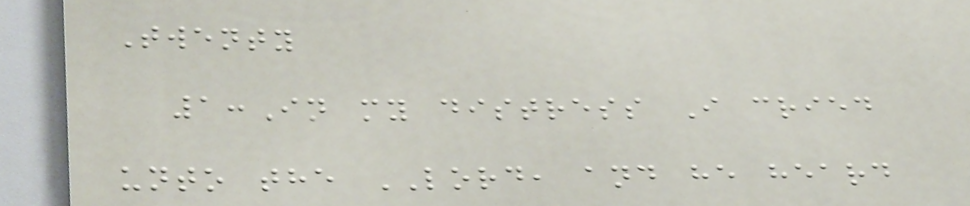Twenty
1:In my distress I cried
unto the LORD, and he heard
